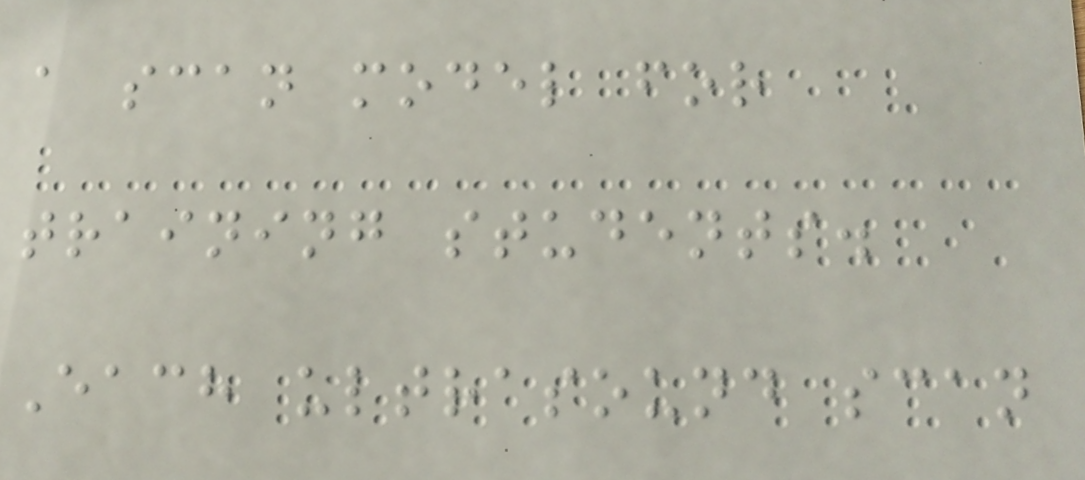a scan model for
training students.
Each ultrasound scan
